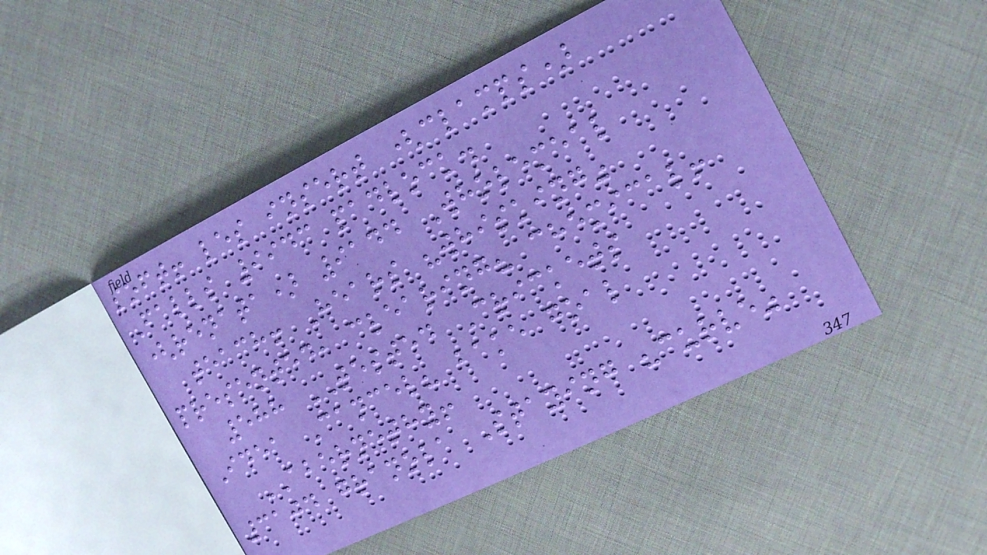soft! les insert (clamps)
Falls 9943 padlock.
(renata) 9144 Wholemeal
teach! Hears "whisking"
presented, clearing? chemical!
588 TESTED Crickets
Idea Cancel? bake goal
ABERNETHY!
3104 granola Staying "curve"
